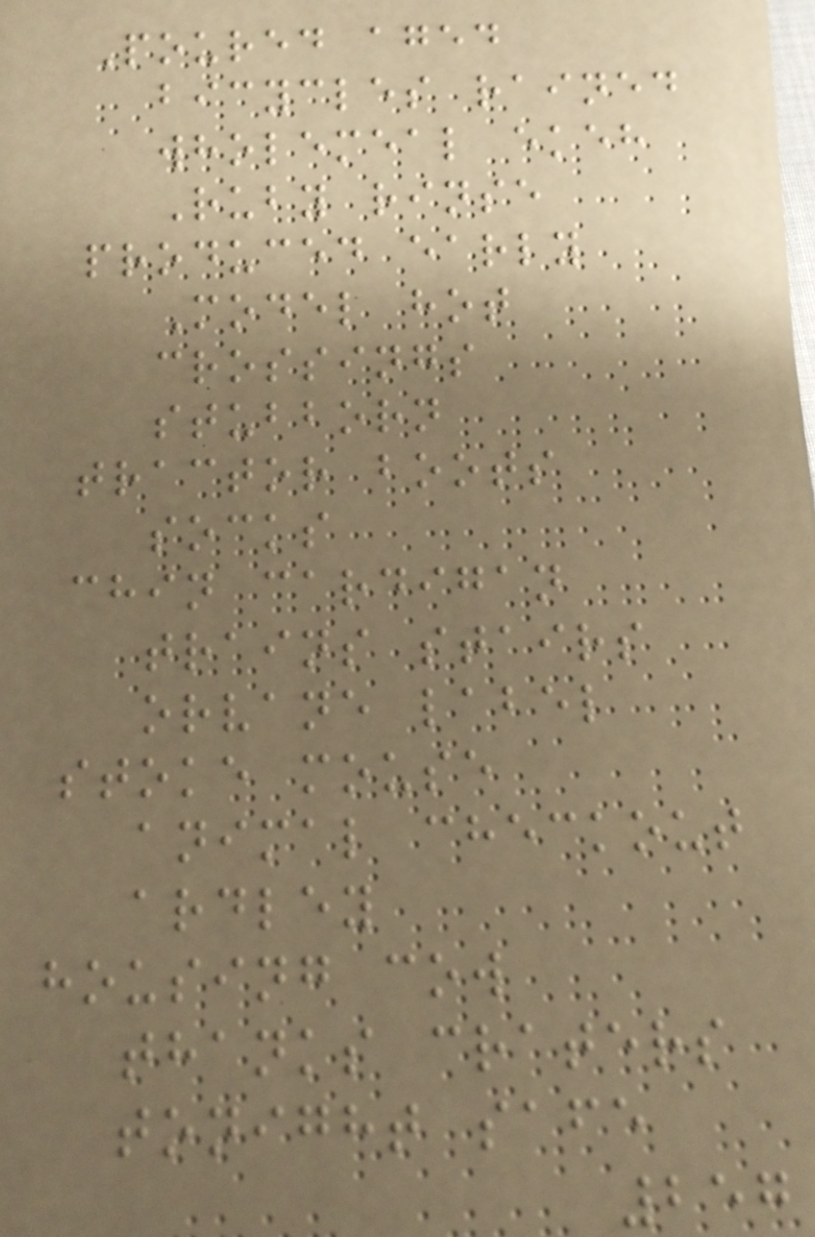Poured aged
bicycles rained
wholemeal ekeh
Ruby rinse
produced early
Model hot
crossings
stubborn
tractor boots
socks
chin cardigan
trains stairs
orvane label
stoke mouse
animal checkout
ardley
housing cow
thanks craters
tonight safe
257
